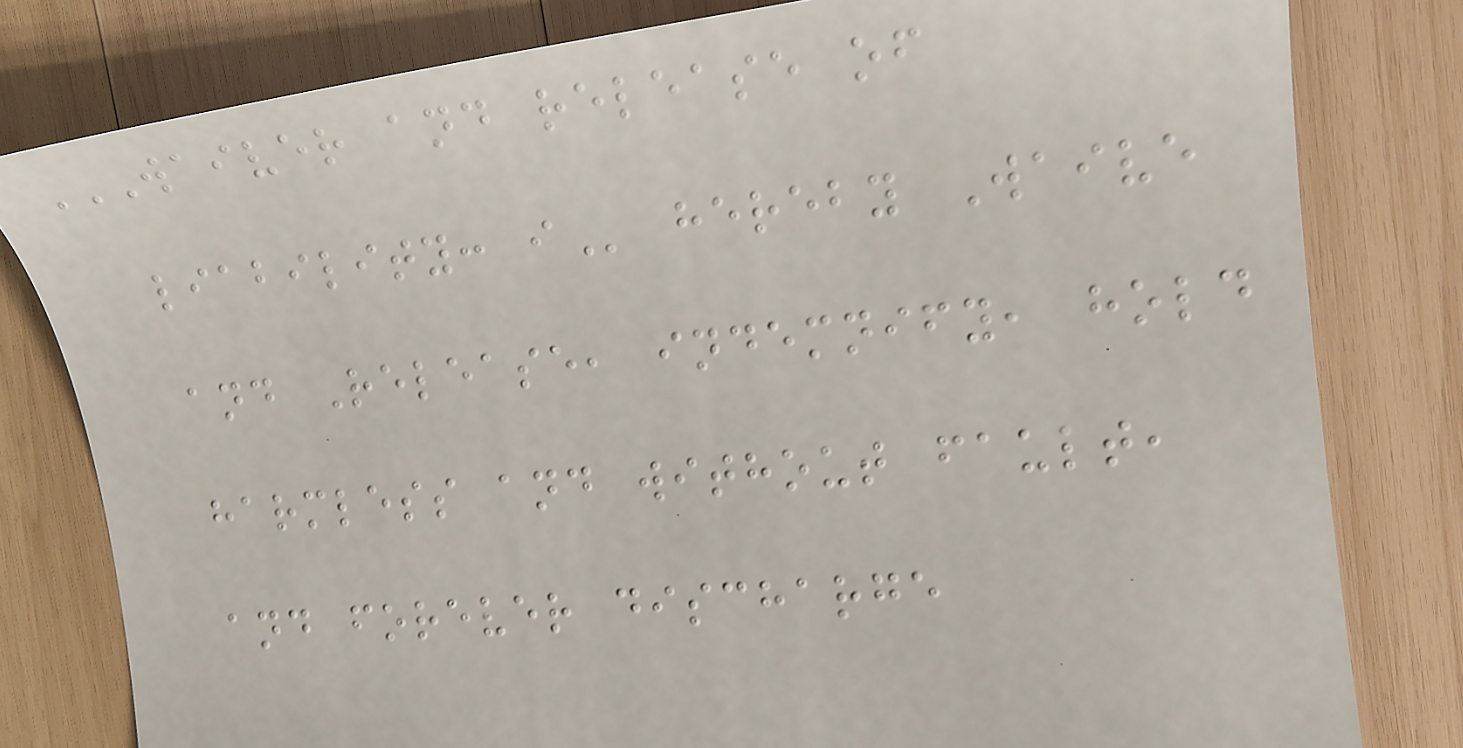WAIVER AND RELEASE OF
LIABILITY: I hereby Waive
and Release, indemnify, hold
harmless and without fault,
and forever discharge
